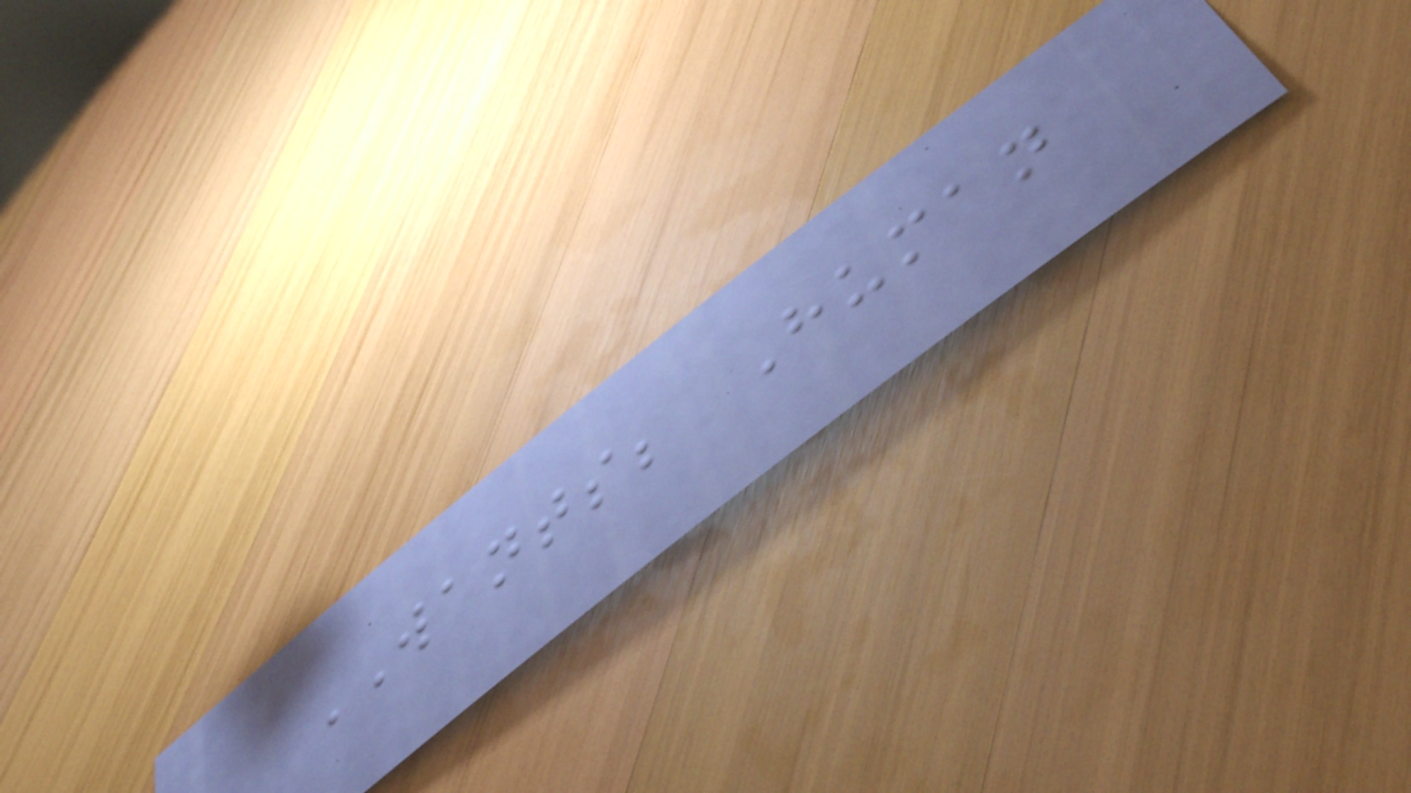WANTS; Human
